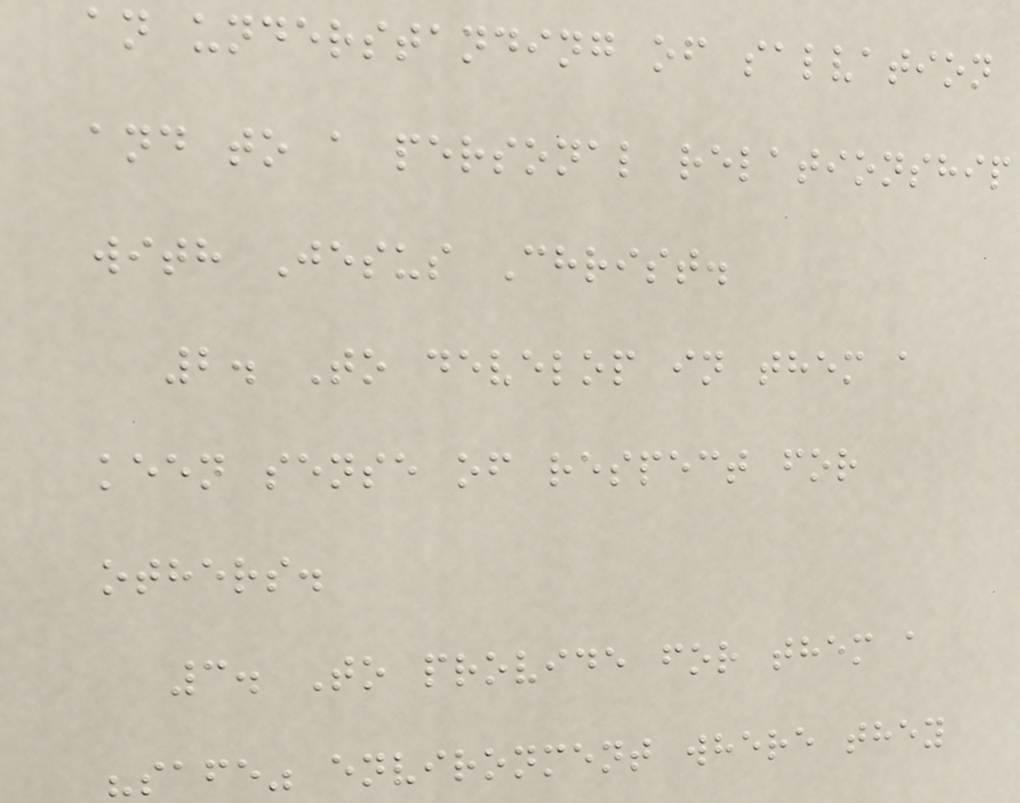an understanding of salvation
and to a personal relationship
with Jesus Christ.
2. To develop in them a
keen sense of respect for
others.
3. To provide for them a
"safe" environment where they
